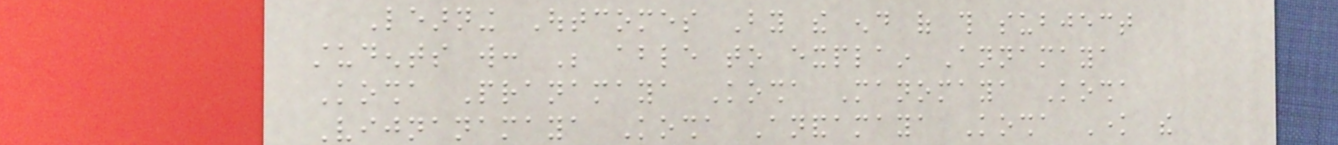Learning Outcomes By the end of this subject
students will: Be able to explain Annamaya
Kosha Pranamaya Kosha Manomaya Kosha
Vijnanamaya Kosha Anandamaya Kosha Know the
